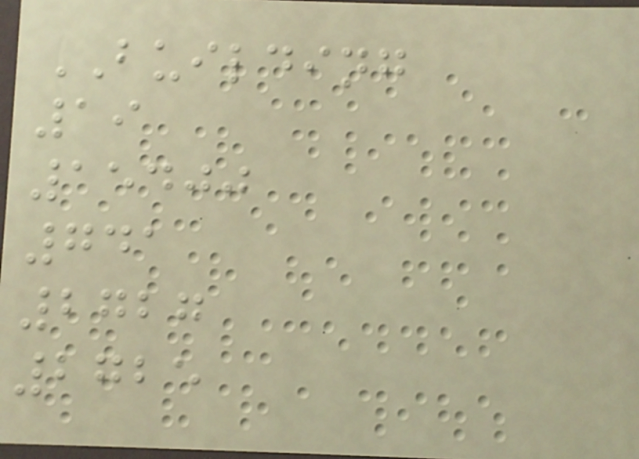BUILDING
19
15400
741
2727
2725
